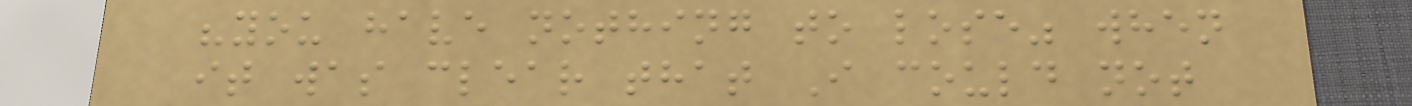"you have nothing to lose" when
it was clear that I could not
